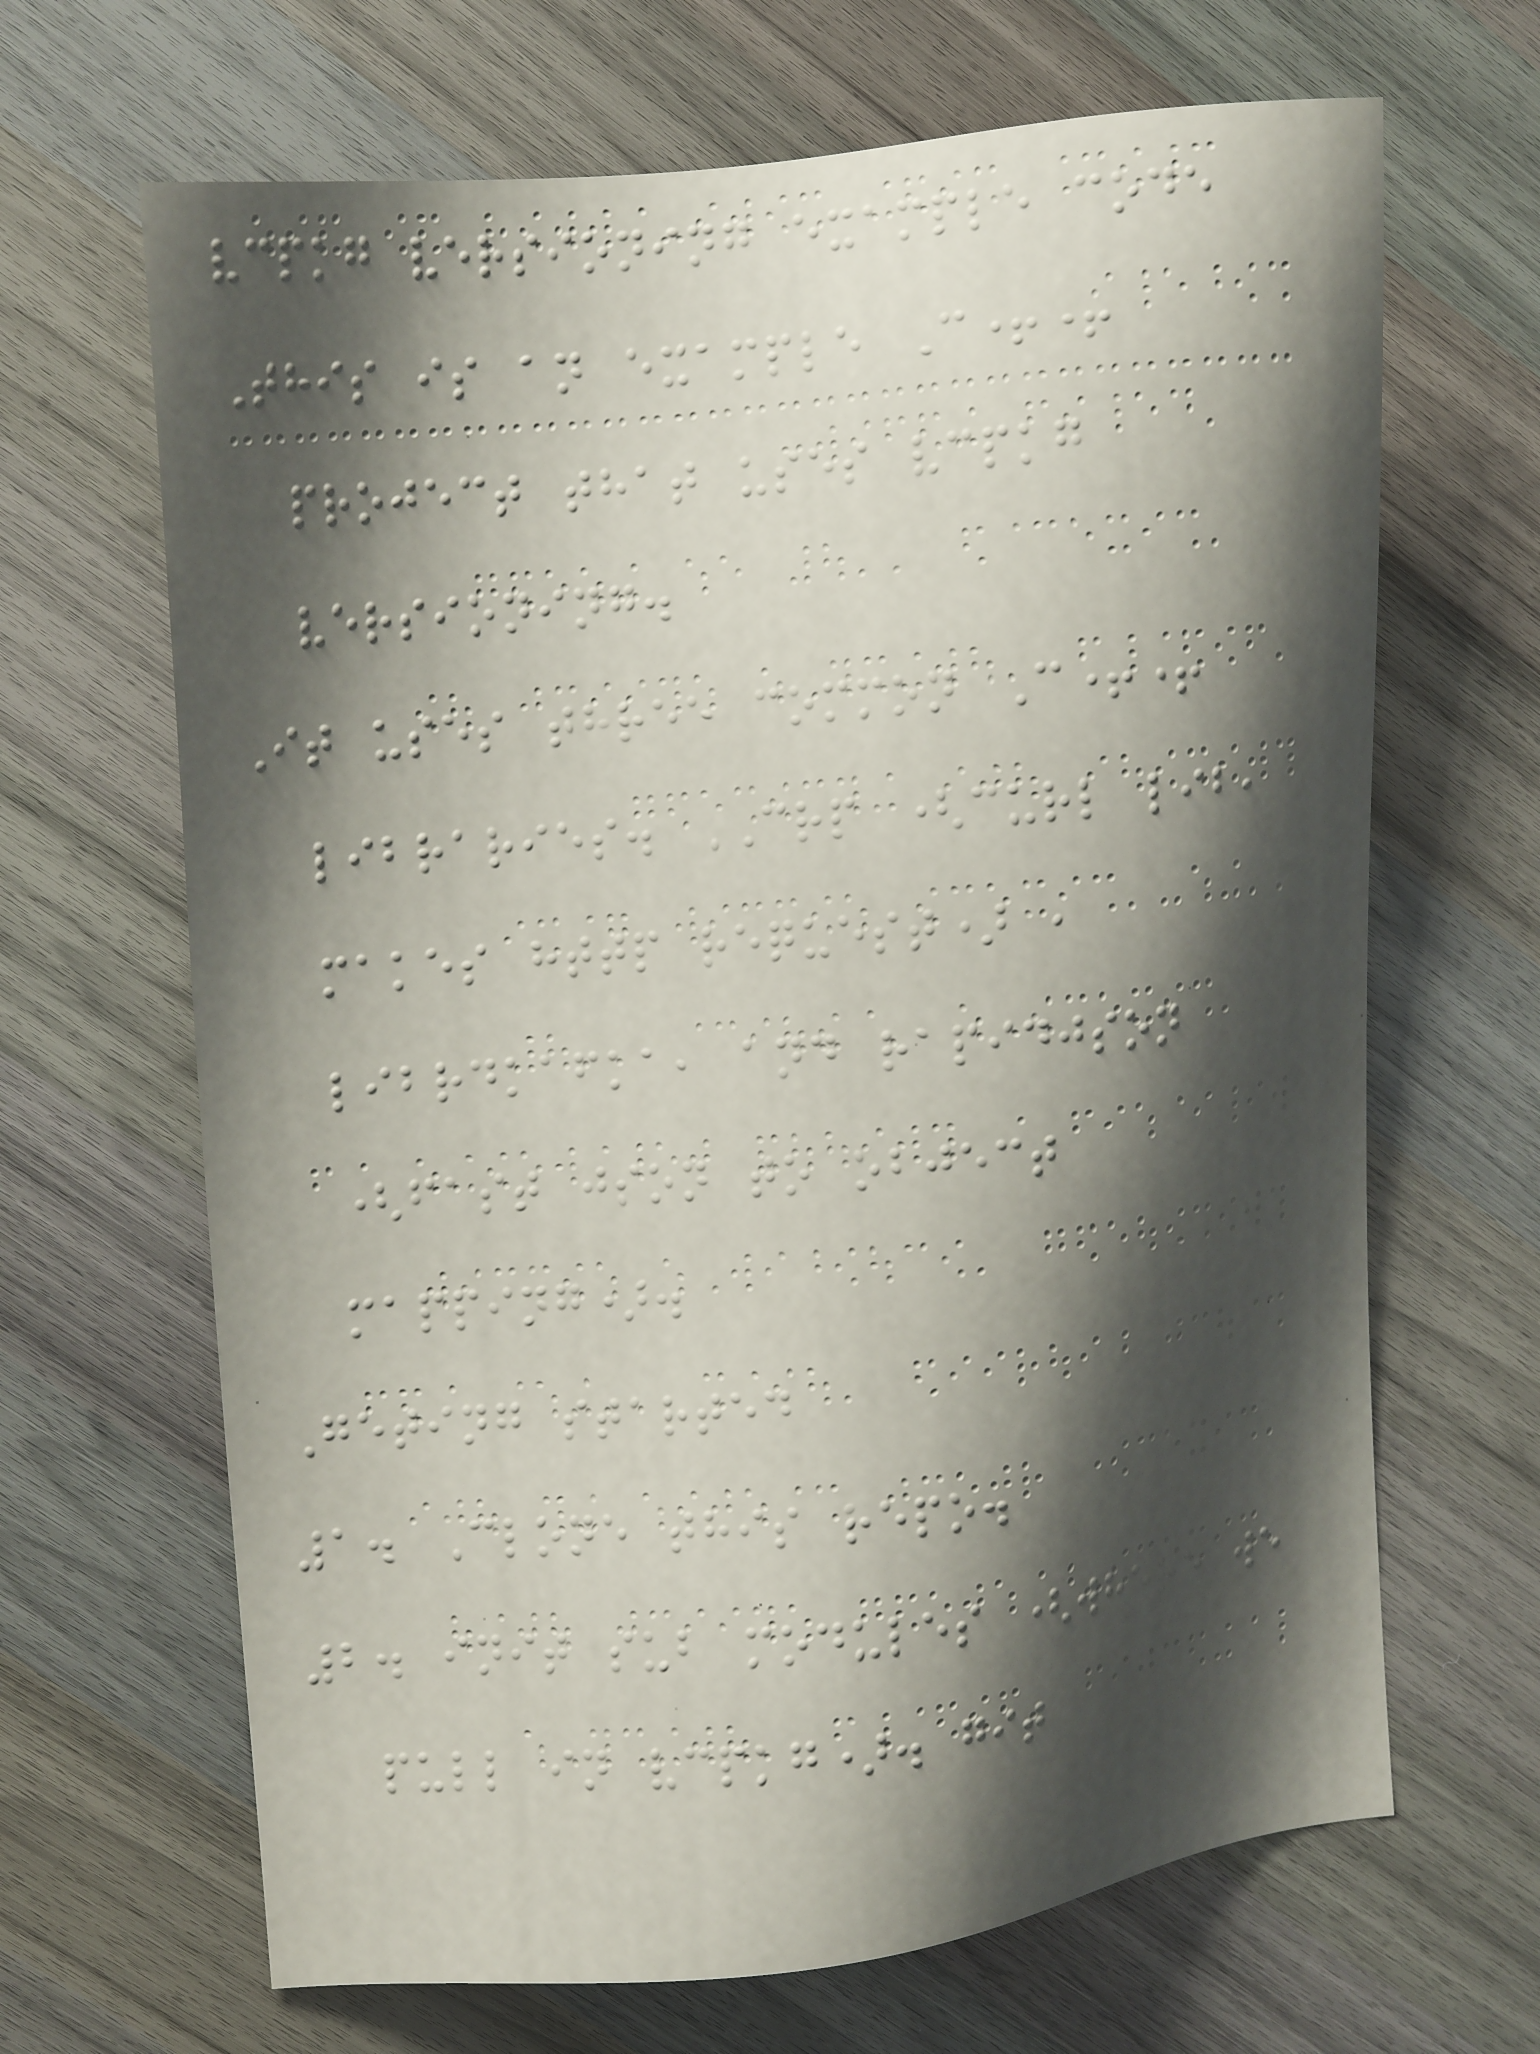vcpkg versioning example code
This is an example C++
project that uses vcpkg
versioning.
It uses three common C++
libraries. CRP (curl lib,
makes http request) ,
librdkafka, and rapidjson
(fast json to object
mapping).
Geting started
1. Clone this repo.
2. init sub modules (where we
pull in vcpkg). git
